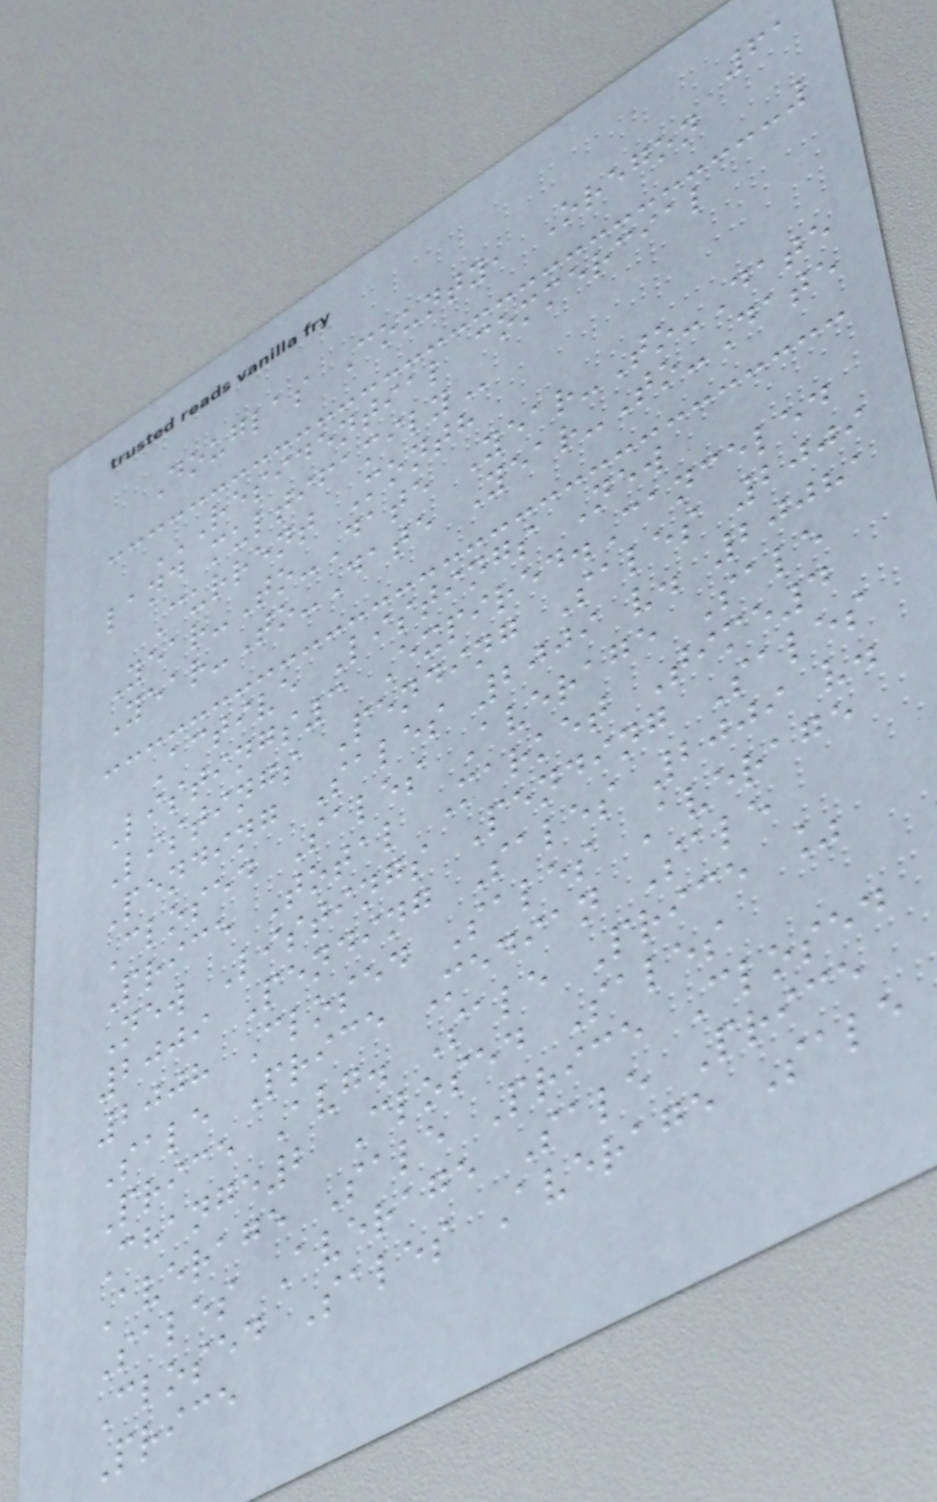61
Douglas County, Oregon
RESIDENTIAL COMMERCIAL
LAND MULTIFAMILY
Current Month
Year-To-Date Year-To-Date
Year-To-Date Year-To-Date
Active Listings New
Listings3 Expired.Canceled
Listings Pending Sales 2009
Pending Sales 2009 v. 20081
Closed Sales Average Sale
Price Total Market Time4
New Listings Pending Sales
2009 Pending Sales 2009 v.
2008 Closed Sales Average
Sale Price Median Sale
Price Avg. Sale Price %
Change2 Closed Sales
Average Sale Price Closed
Sales Average Sale Price
Closed Sales Average Sale
Price
